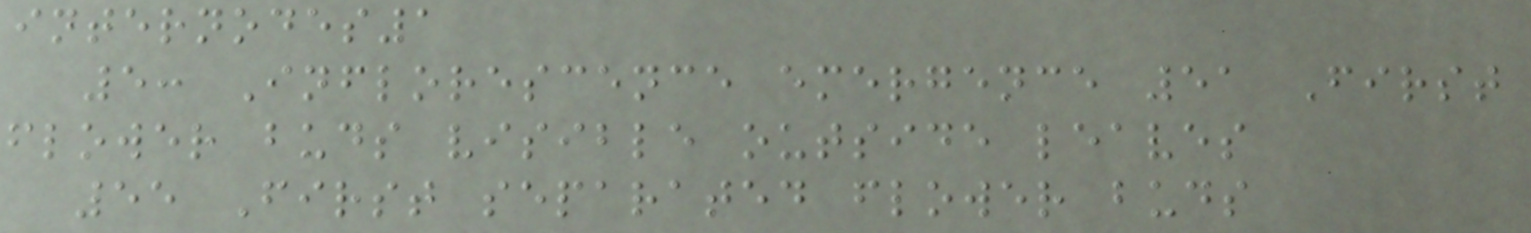internodes1
5: Inflorescence emergence 51 First
flower buds visible outside leaves
55 First separated flower buds
